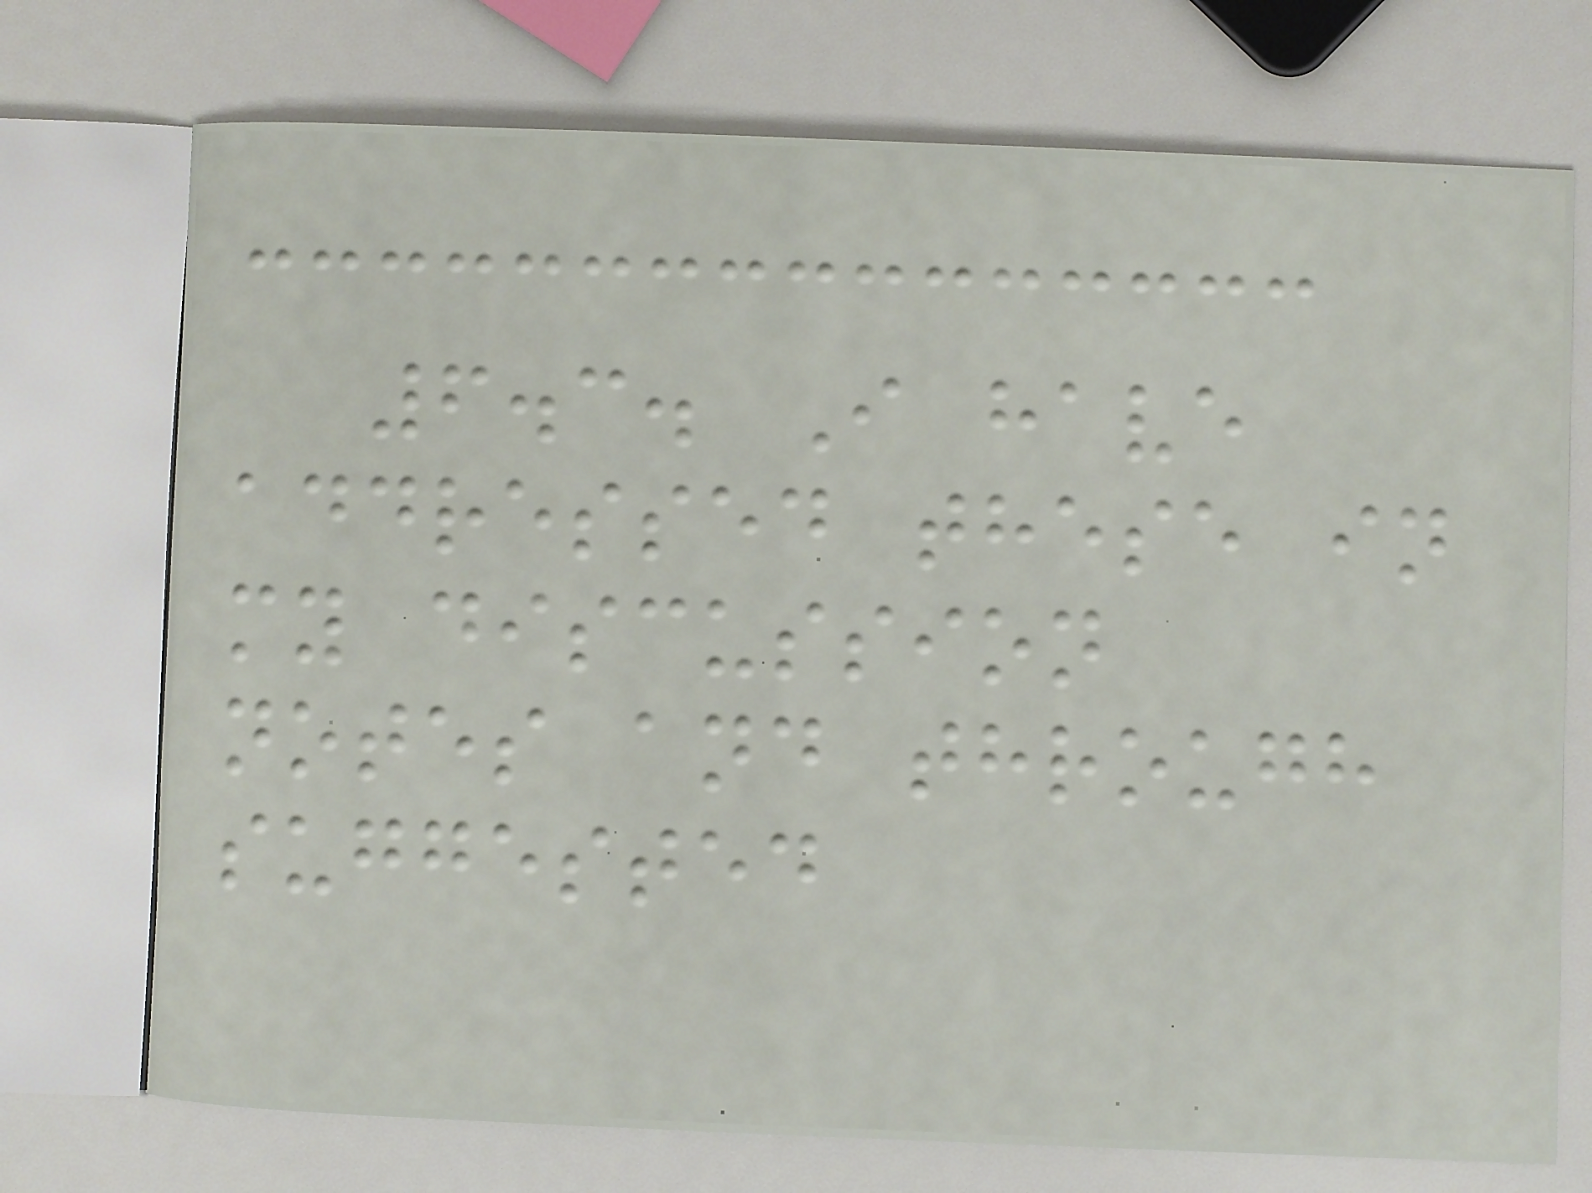6.3. I have
addressed these in
my discussion
notes and through
suggested
